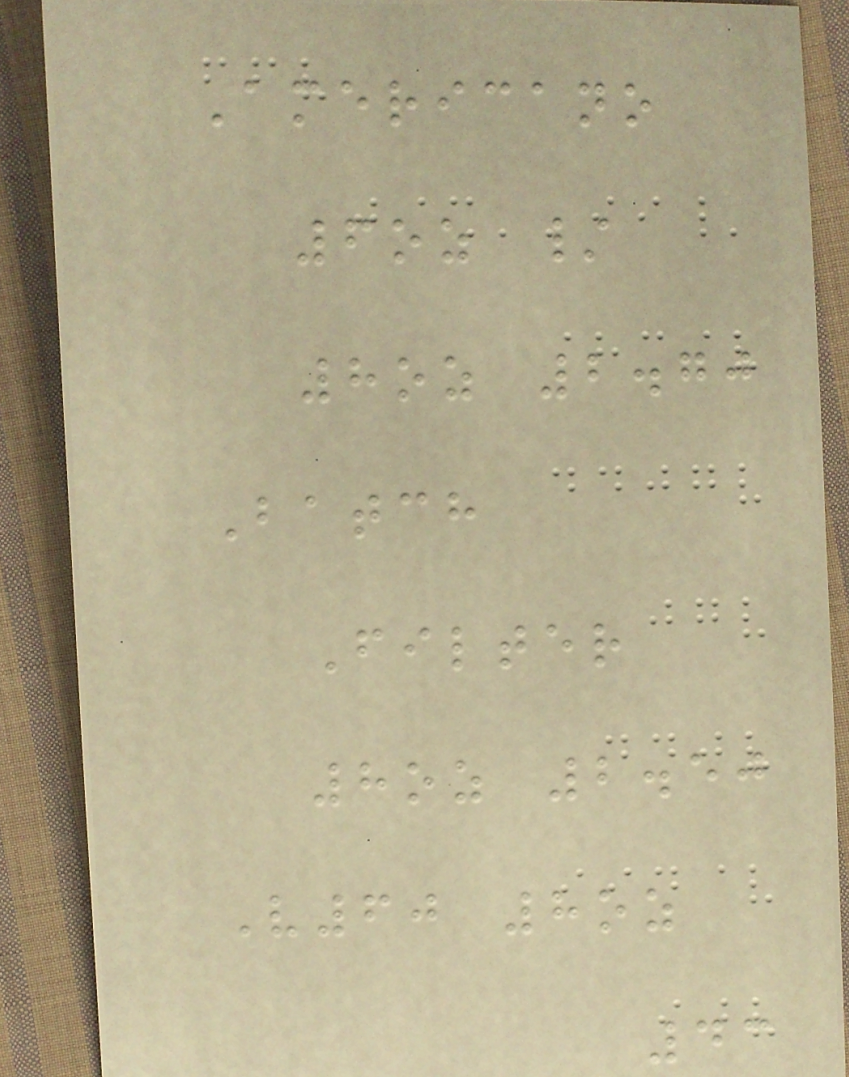Americano
6oz /
8oz 2.70
Batch
Filter
8oz 2.50
V60 8oz
43
